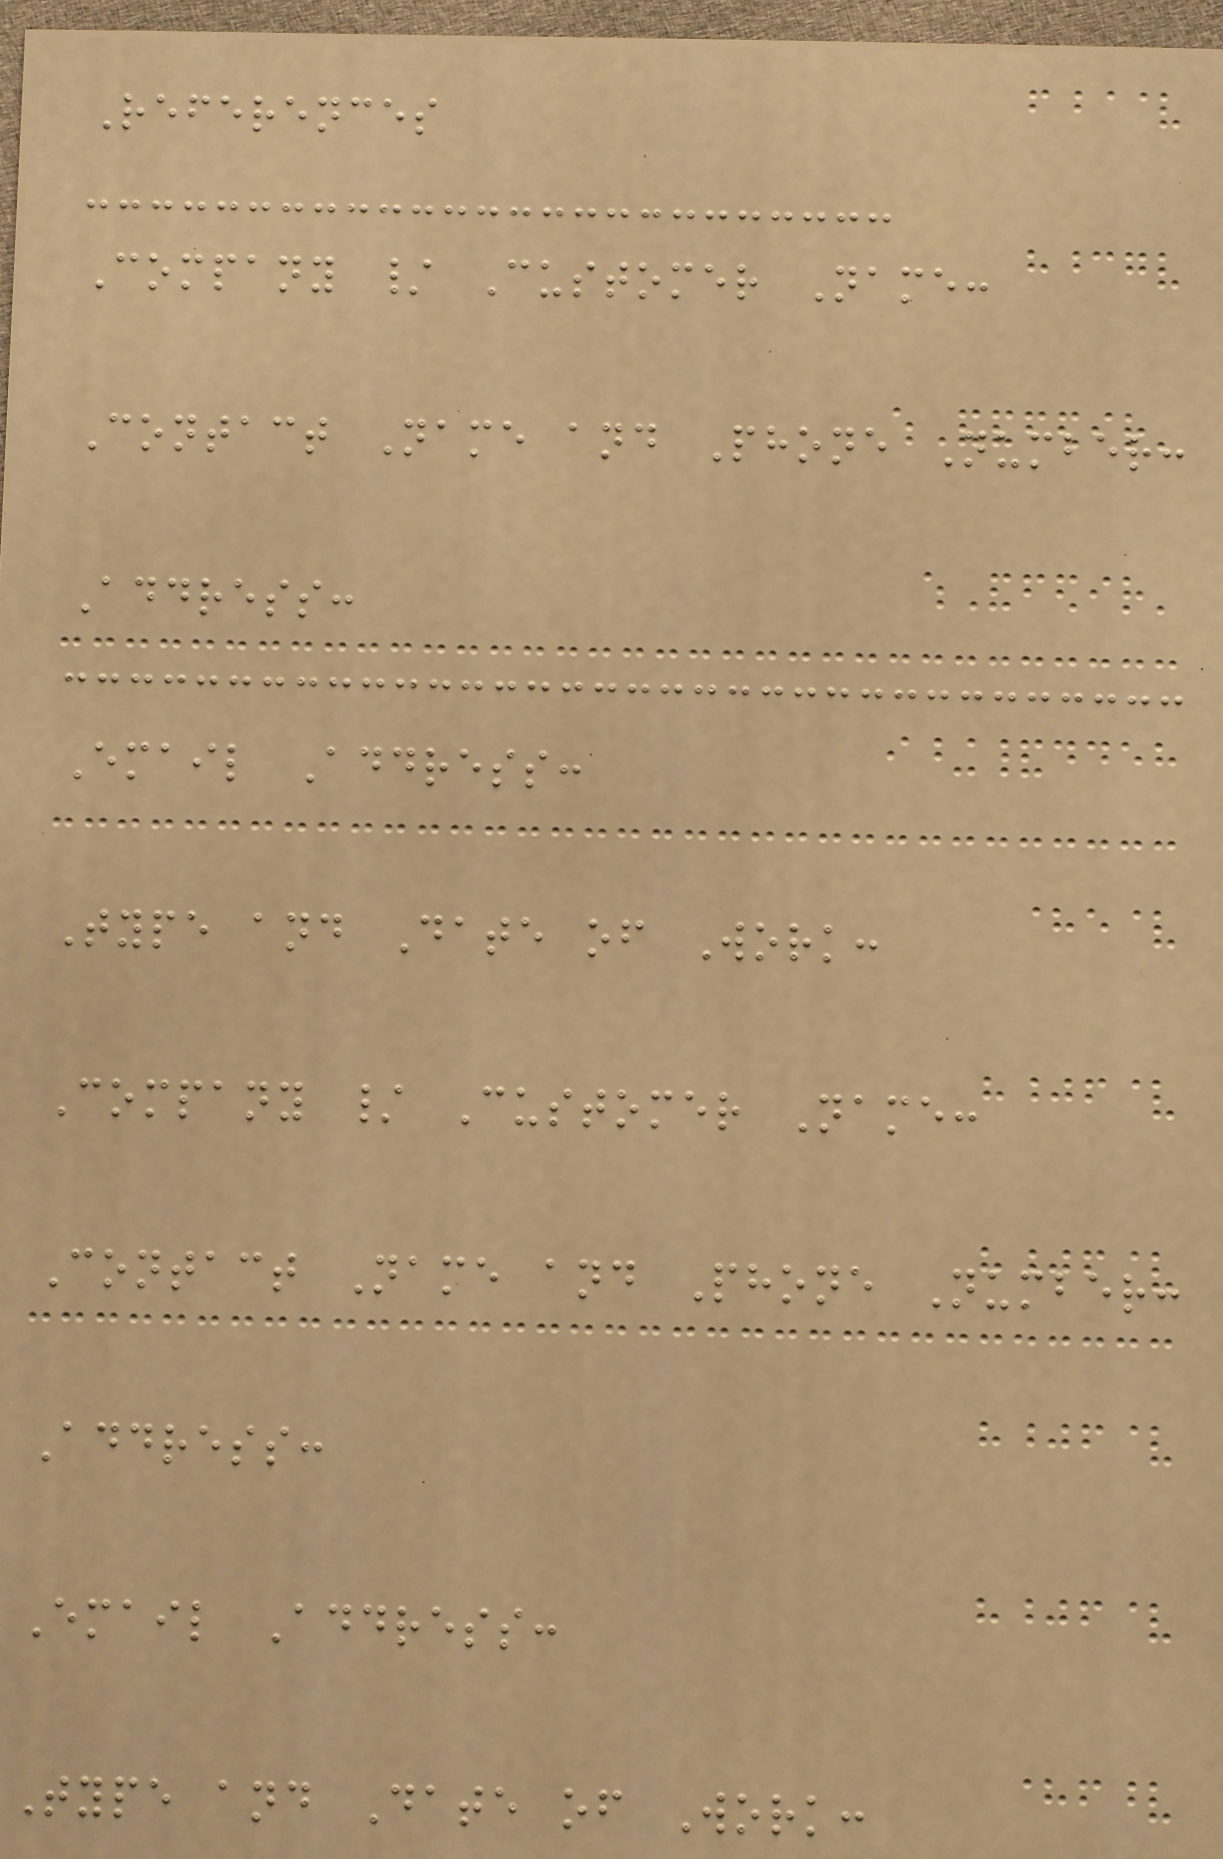References
Company / Customer Name:
Contact Name and Phone Number:
Address:
Email Address:
Type and Date of Work:
Company / Customer Name:
Contact Name and Phone Number:
Address:
Email Address:
Type and Date of Work:
